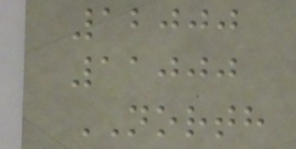12000
11000
NORTH
